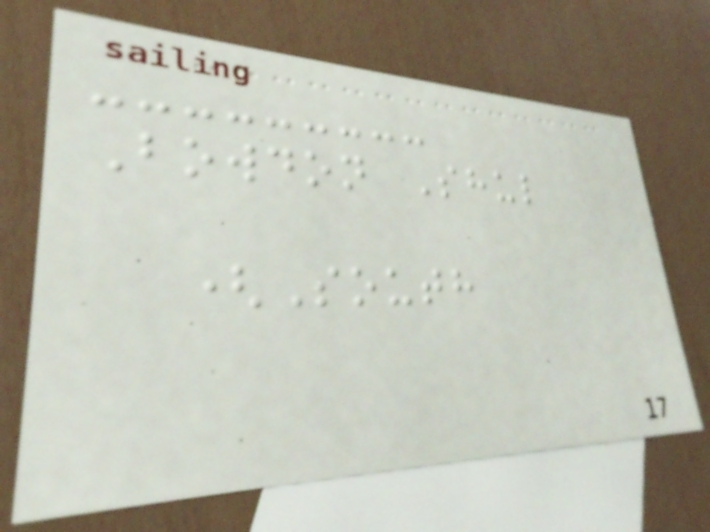Bowdon Shul
(South
